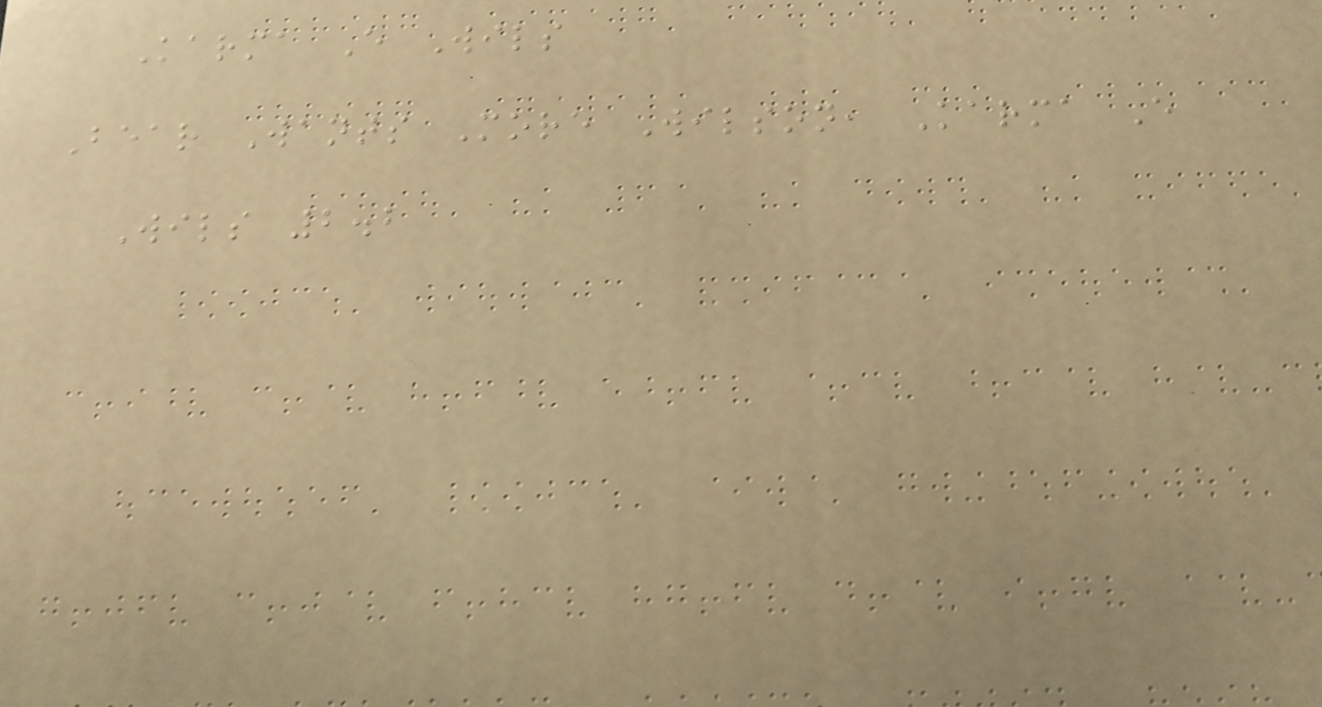Karma E Wils
Bear Wants More Wilson, Karma E
Wils 2.2
